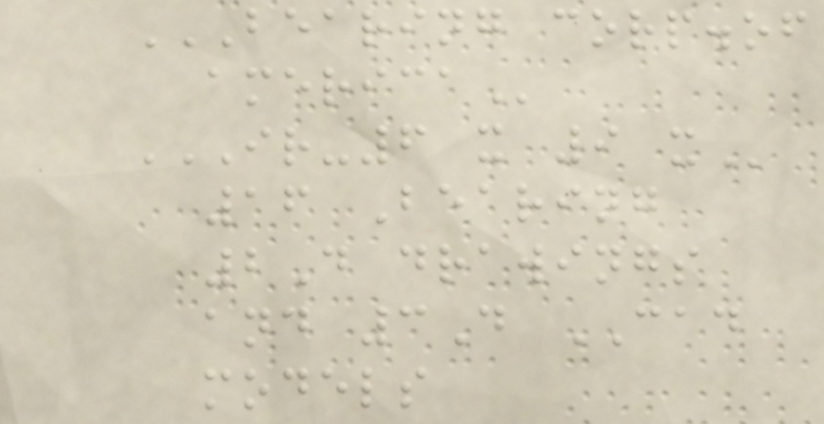BEARING CORP.OF
AMERICA
IR-6 X 9 X
16 Bearing
2D drawings
and 3D CAD
models
